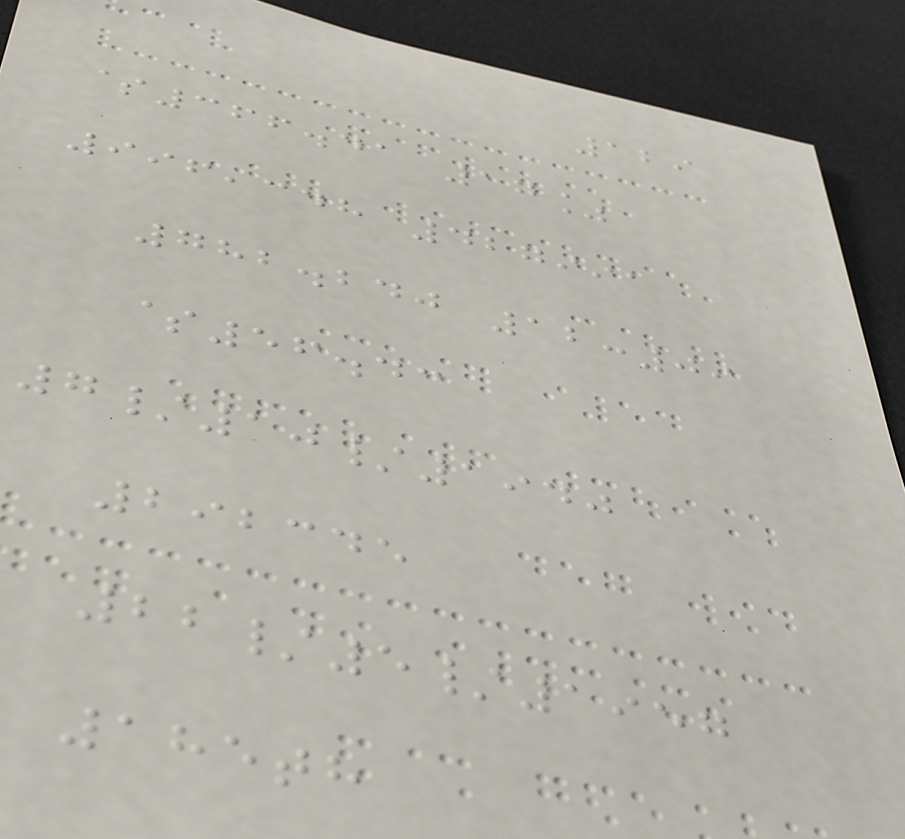129
$366.41 17%
996,348 427991
782.240 12:09
$56.43
7/10/1940
292345
22/5/1957
185th
